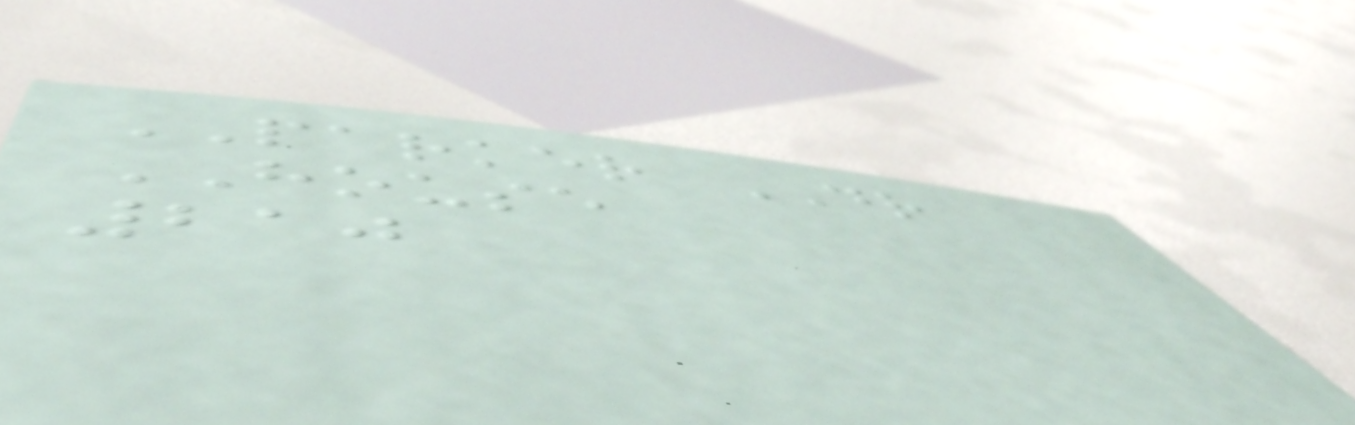PARKER DR
HOUSE
210
